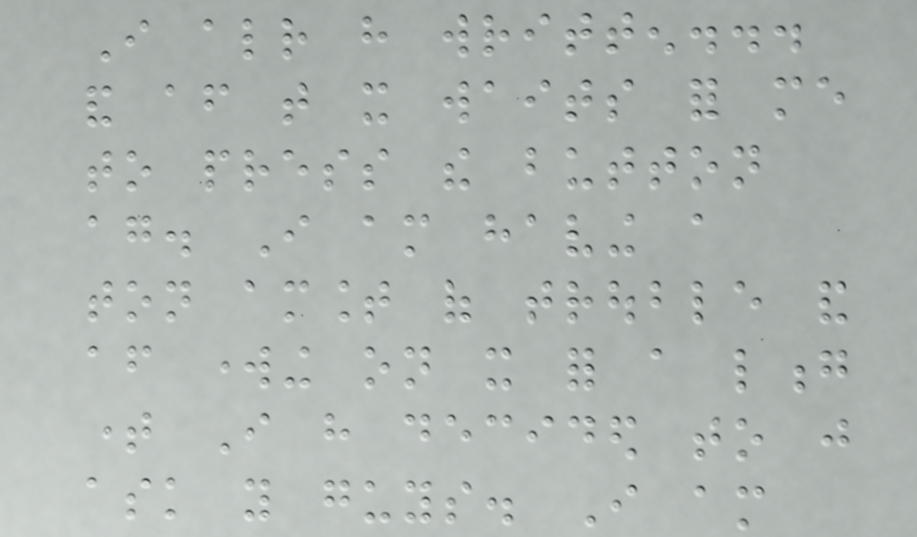I already have written...
and after that it waits for me
to press the button
again. I am having a
ton amount of trouble and
after working on it for a long
time I have decided to just
ask you guys. I am
